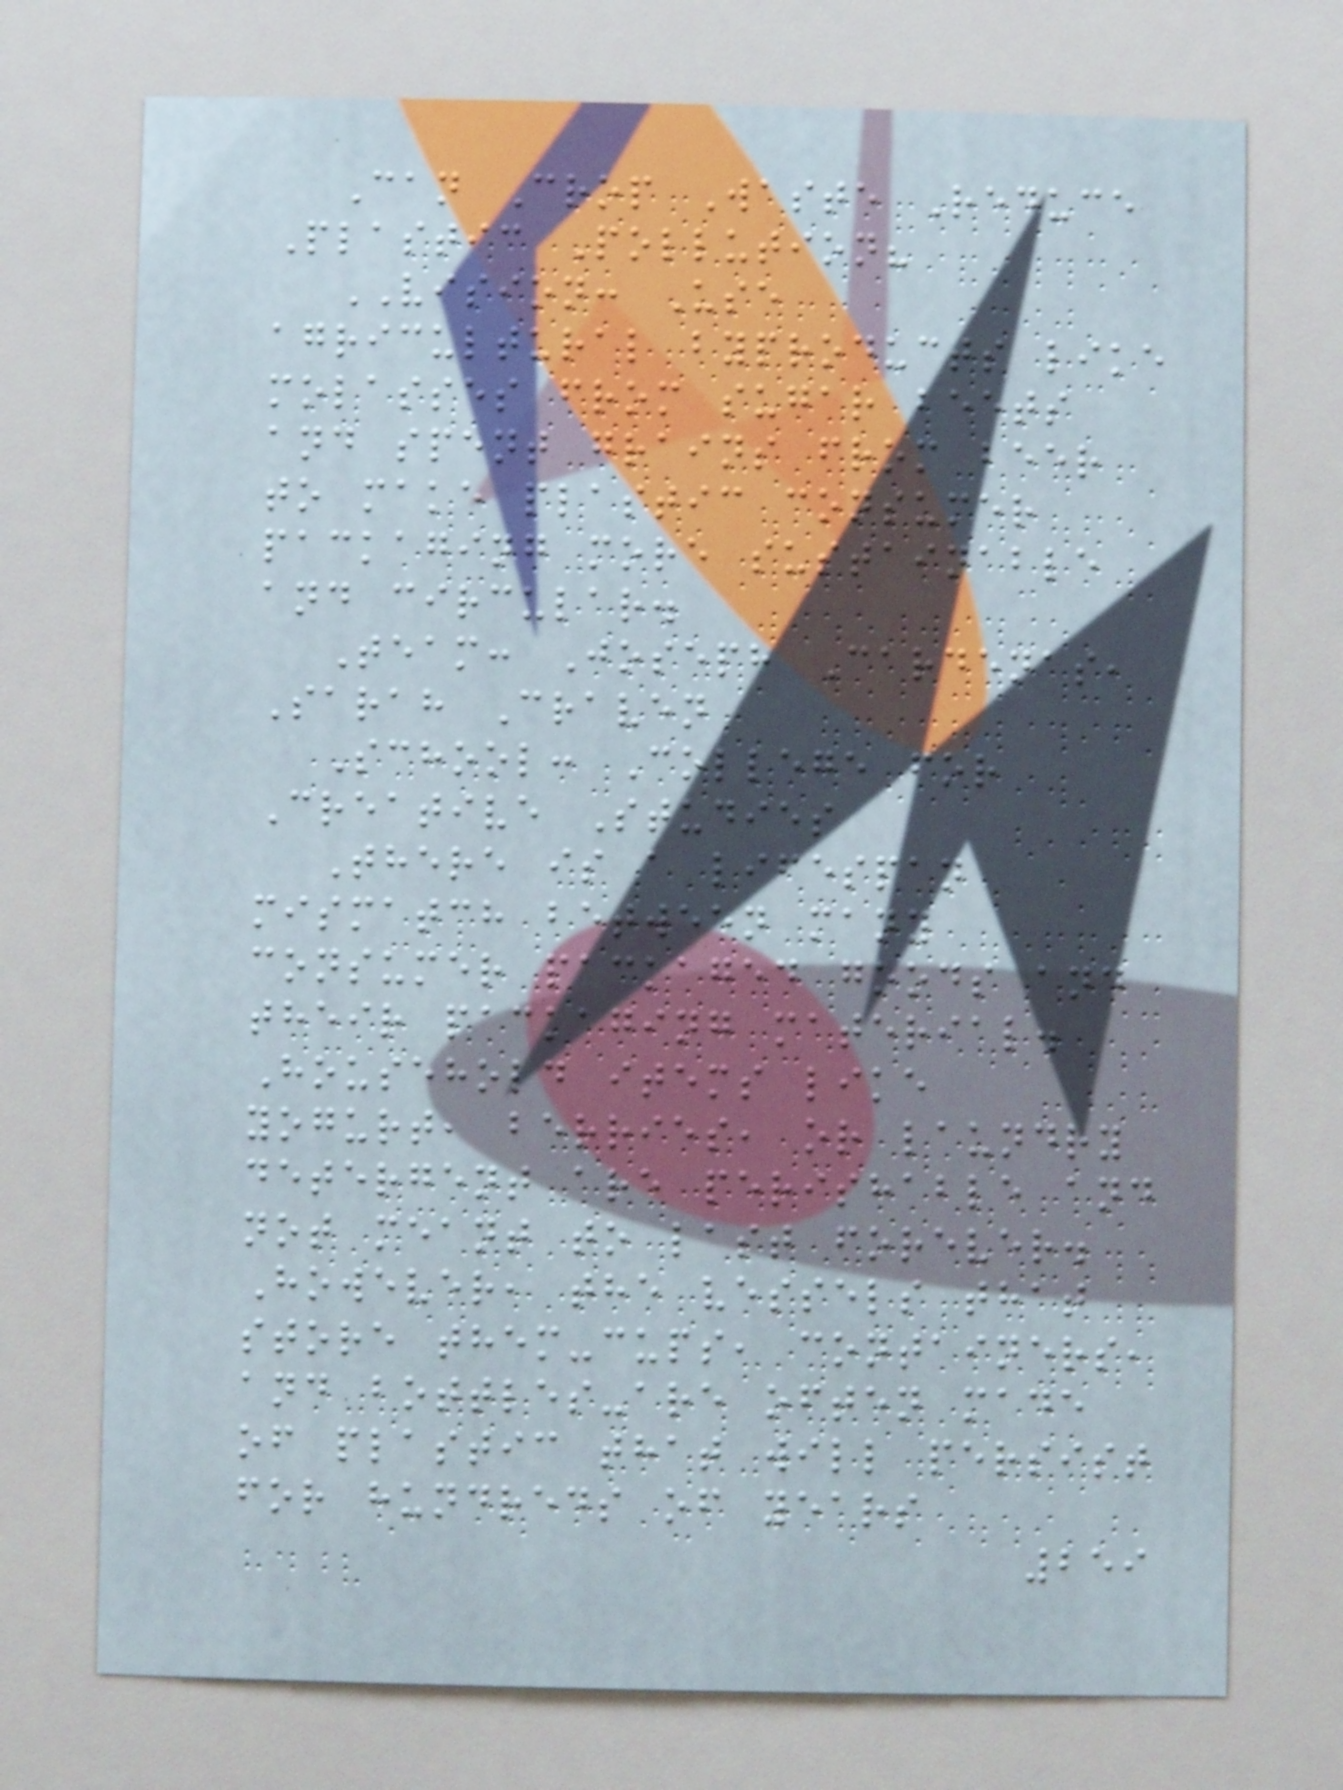Can Crop Waste Reduce
Plastic Pollution?
VISION: Use
agricultural byproducts like
molasses from sugar beets
and spent grains from beer
to make plastic consumer
packaging more sustainable
and circular.
Team: Joseph Cardenas,
Sarah Craven
School: College for
Creative Studies
There is a lifespan
mismatch between many
consumer packaged goods and
their packaging material.
Household items like
yogurt, berries, or laundry
detergent are perishable and
not meant to last forever.
However, the vessels that
store them-cups, containers,
and bottles-are often made
of plastic that will persist
for hundreds of years
259
